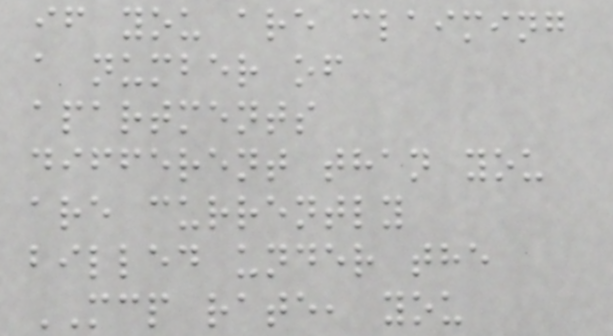if you are claiming
a number of
apartments
different than you
are currently
billed under the
MCP rate, you
